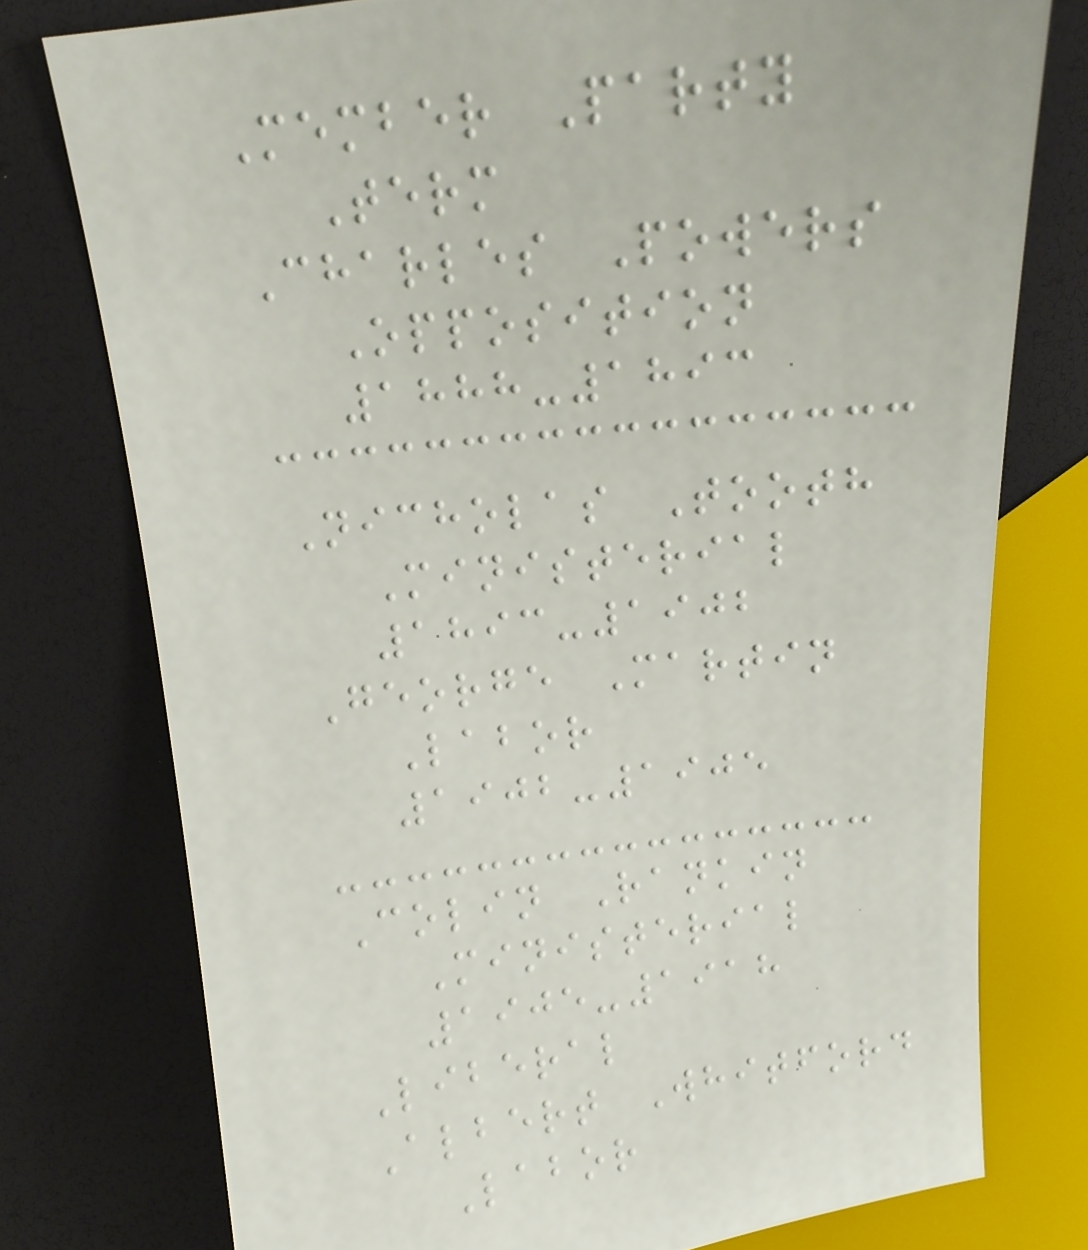Member Party
Term
Charles Powers
Opposition
1888-1893
Nicholas Tooth
Ministerial
1893-1902
George Martin
Labor
1902-1905
Colin Rankin
Ministerial
1905-1918
Liberal
Albert Whitford
Labor
